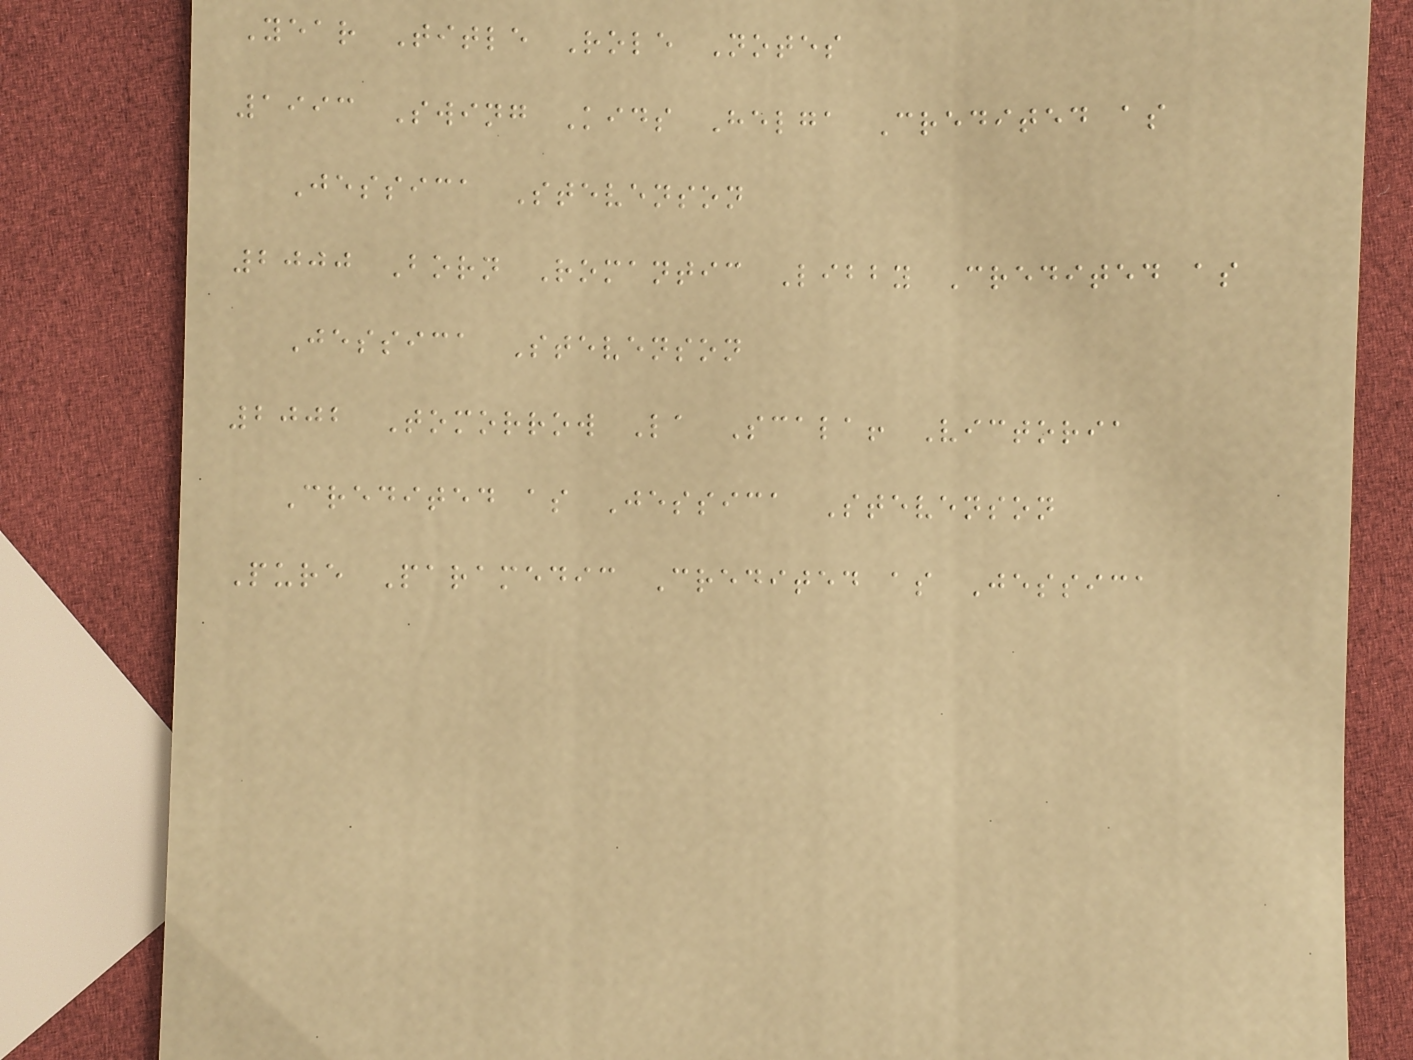Year Title Role Notes
1993 Swing Kids Helga Credited as
Jessica Stevenson
2000 Born Romantic Libby Credited as
Jessica Stevenson
2002 Tomorrow La Scala! Victoria
Credited as Jessica Stevenson
Pure Paramedic Credited as Jessica
